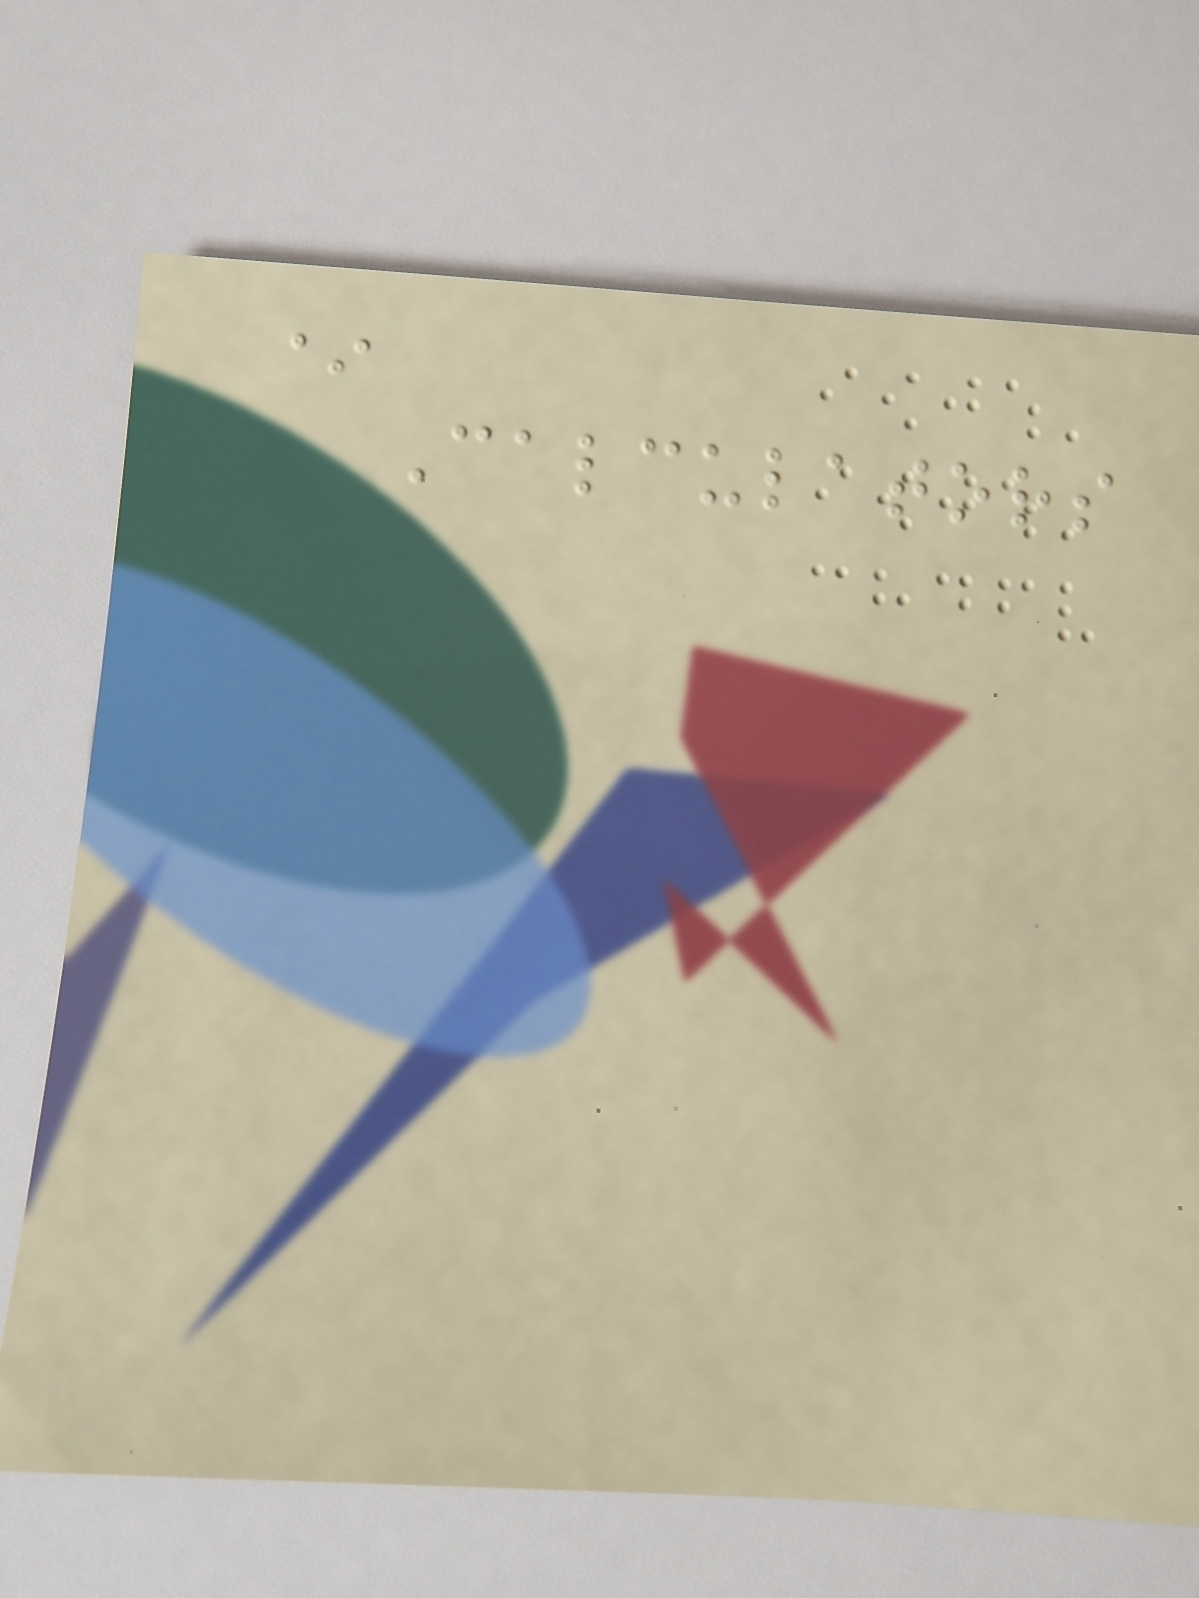*
Calculators
